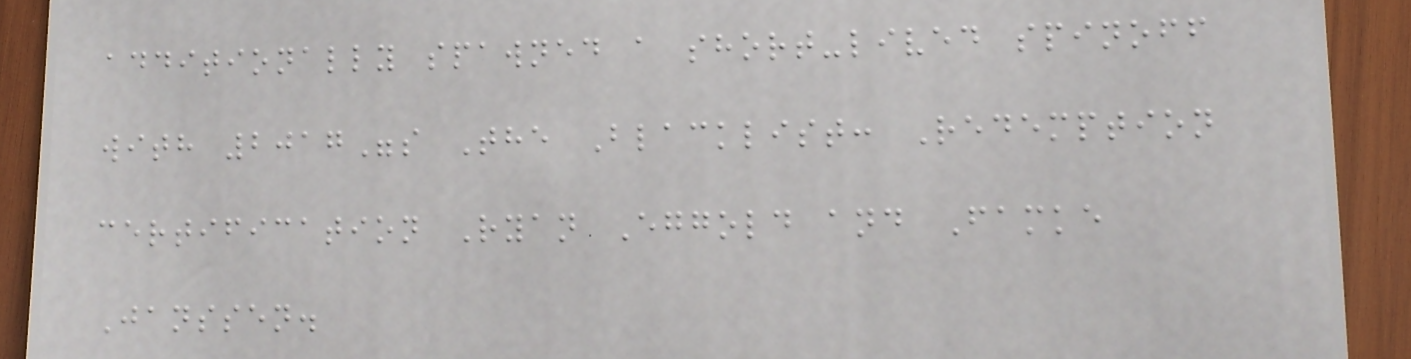additionally spawned a short-lived spinoff
with 2017"s The Blacklist: Redemption
certification Ryan Eggold and Famke
Janssen.
